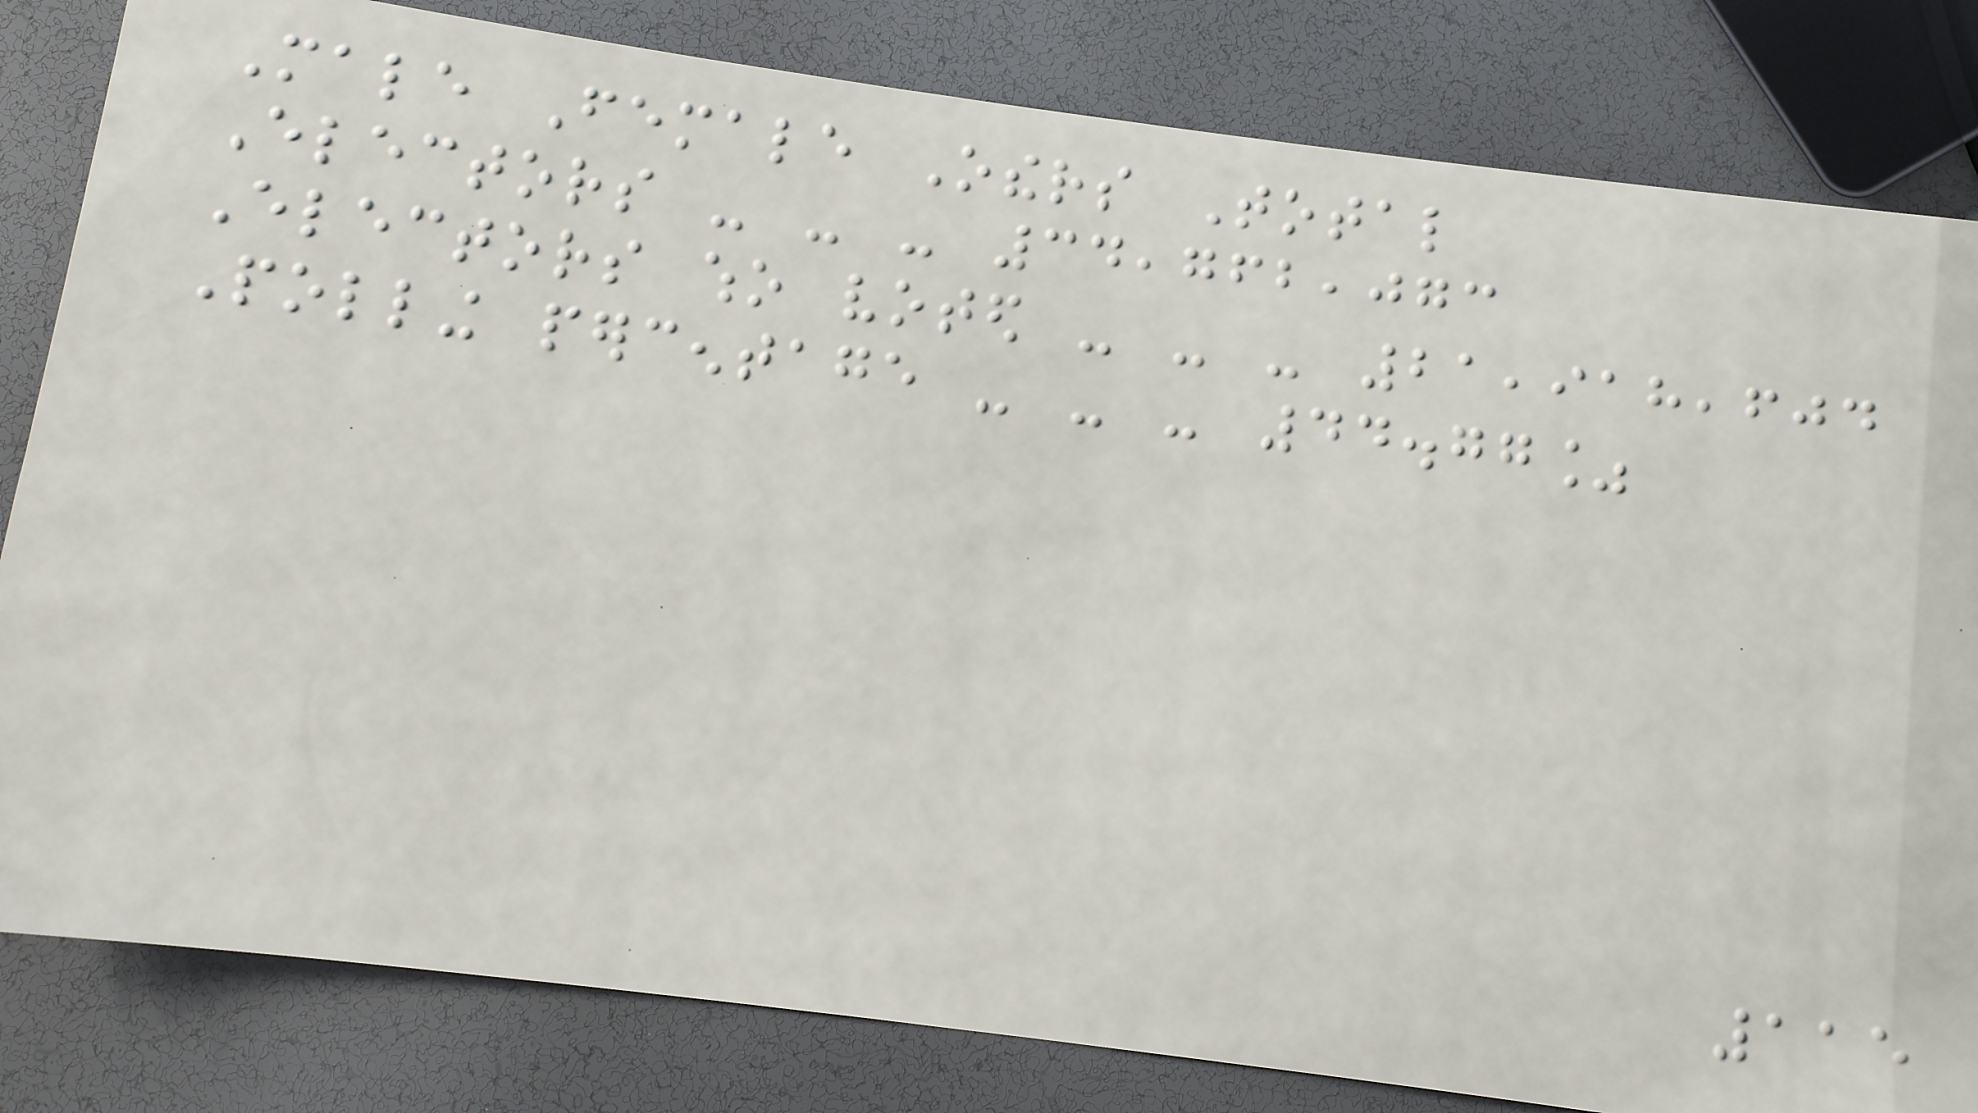Male Female Others Total
Electors - - - 34,762,073
Electors who voted - - - 21,918,604
Polling percentage - - - 44.77%
115
